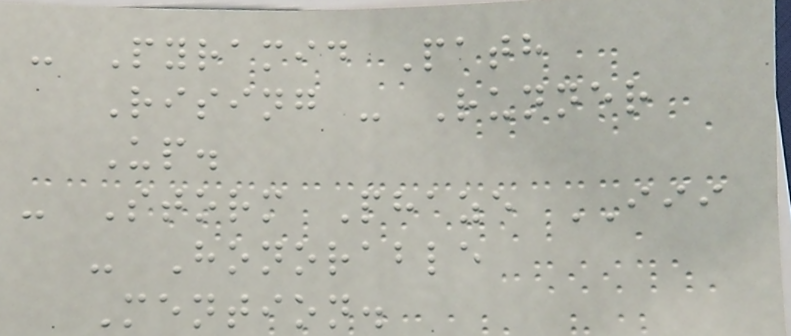- Pyramid Path
Rising - Runner
Up.
- Storm Phaze III
- Honorable
Mention.
